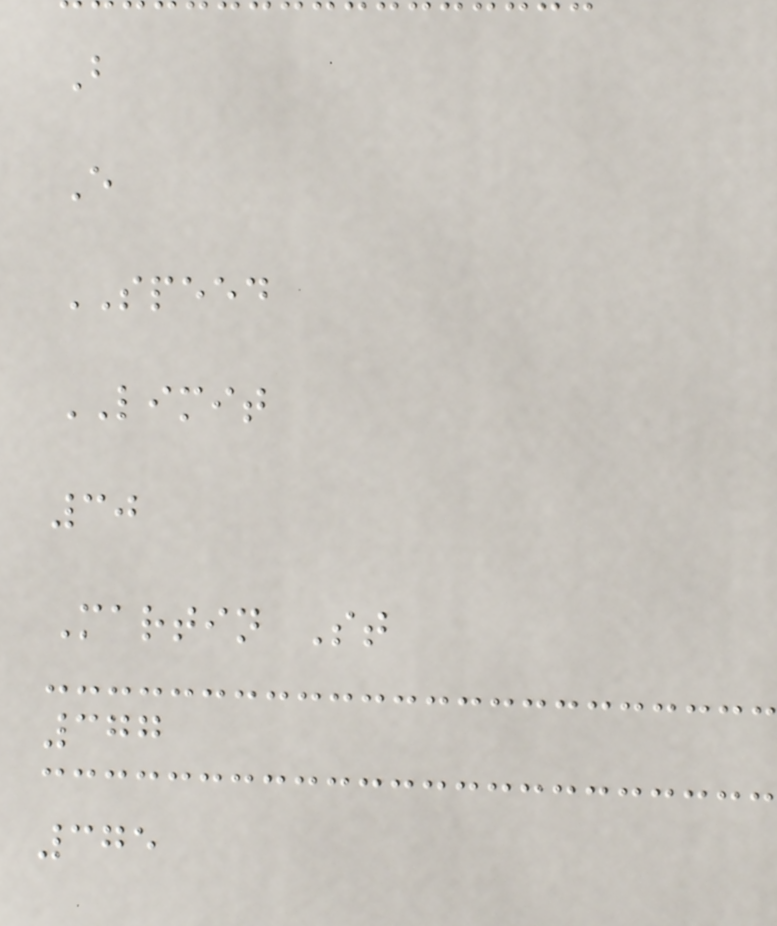B
E
SPEED
LIMIT
30
Martin St
377
375
